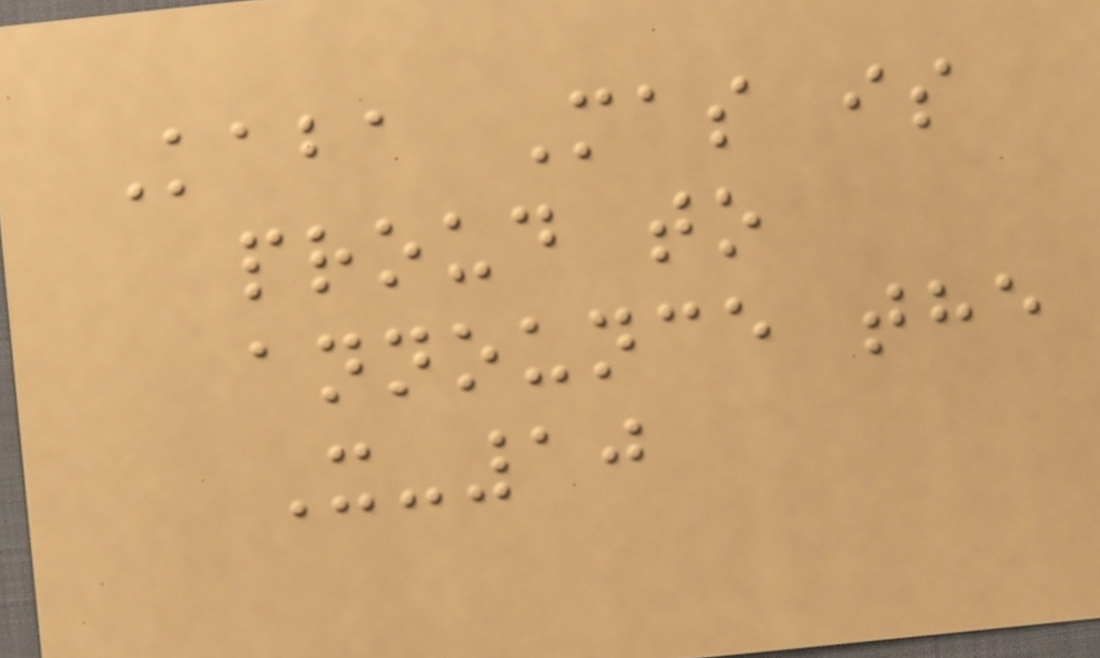Kaba Mas is
proud to
announce the
X-10
